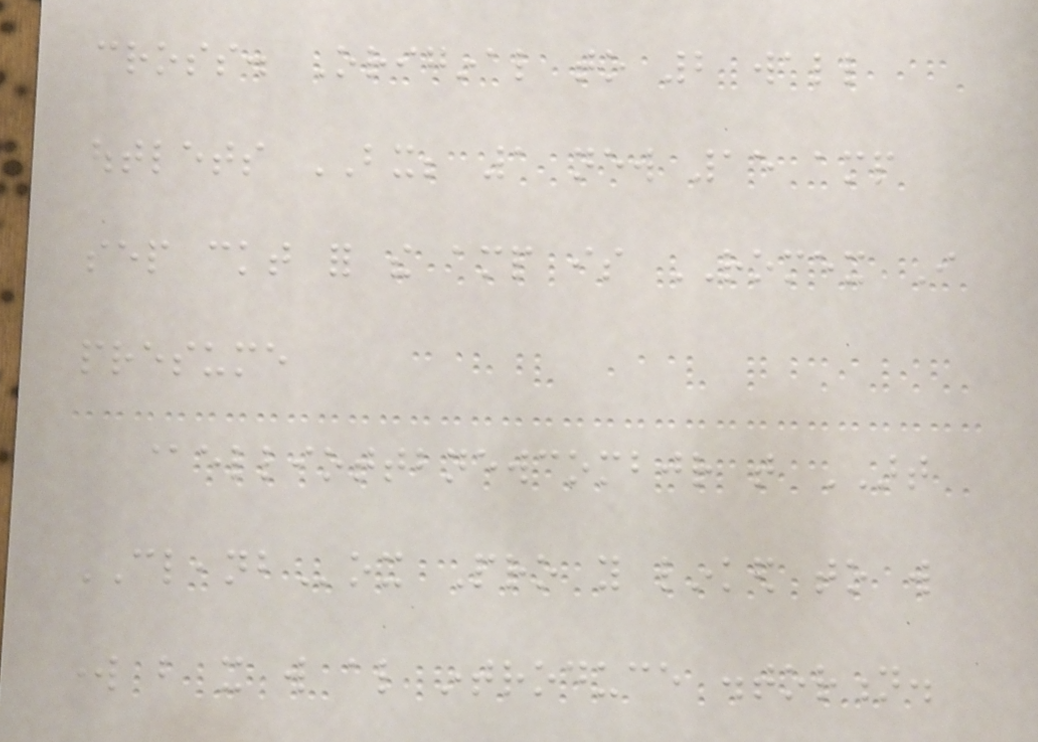cross. Original to 2 wall
outlets BX; 1 new 15 amp
sep ckt for the amp is ROMEX I
presume
@elliottbnewcombjr that ART
CLEANBox Pro you linked to will
work but it will also introduce distortion.
